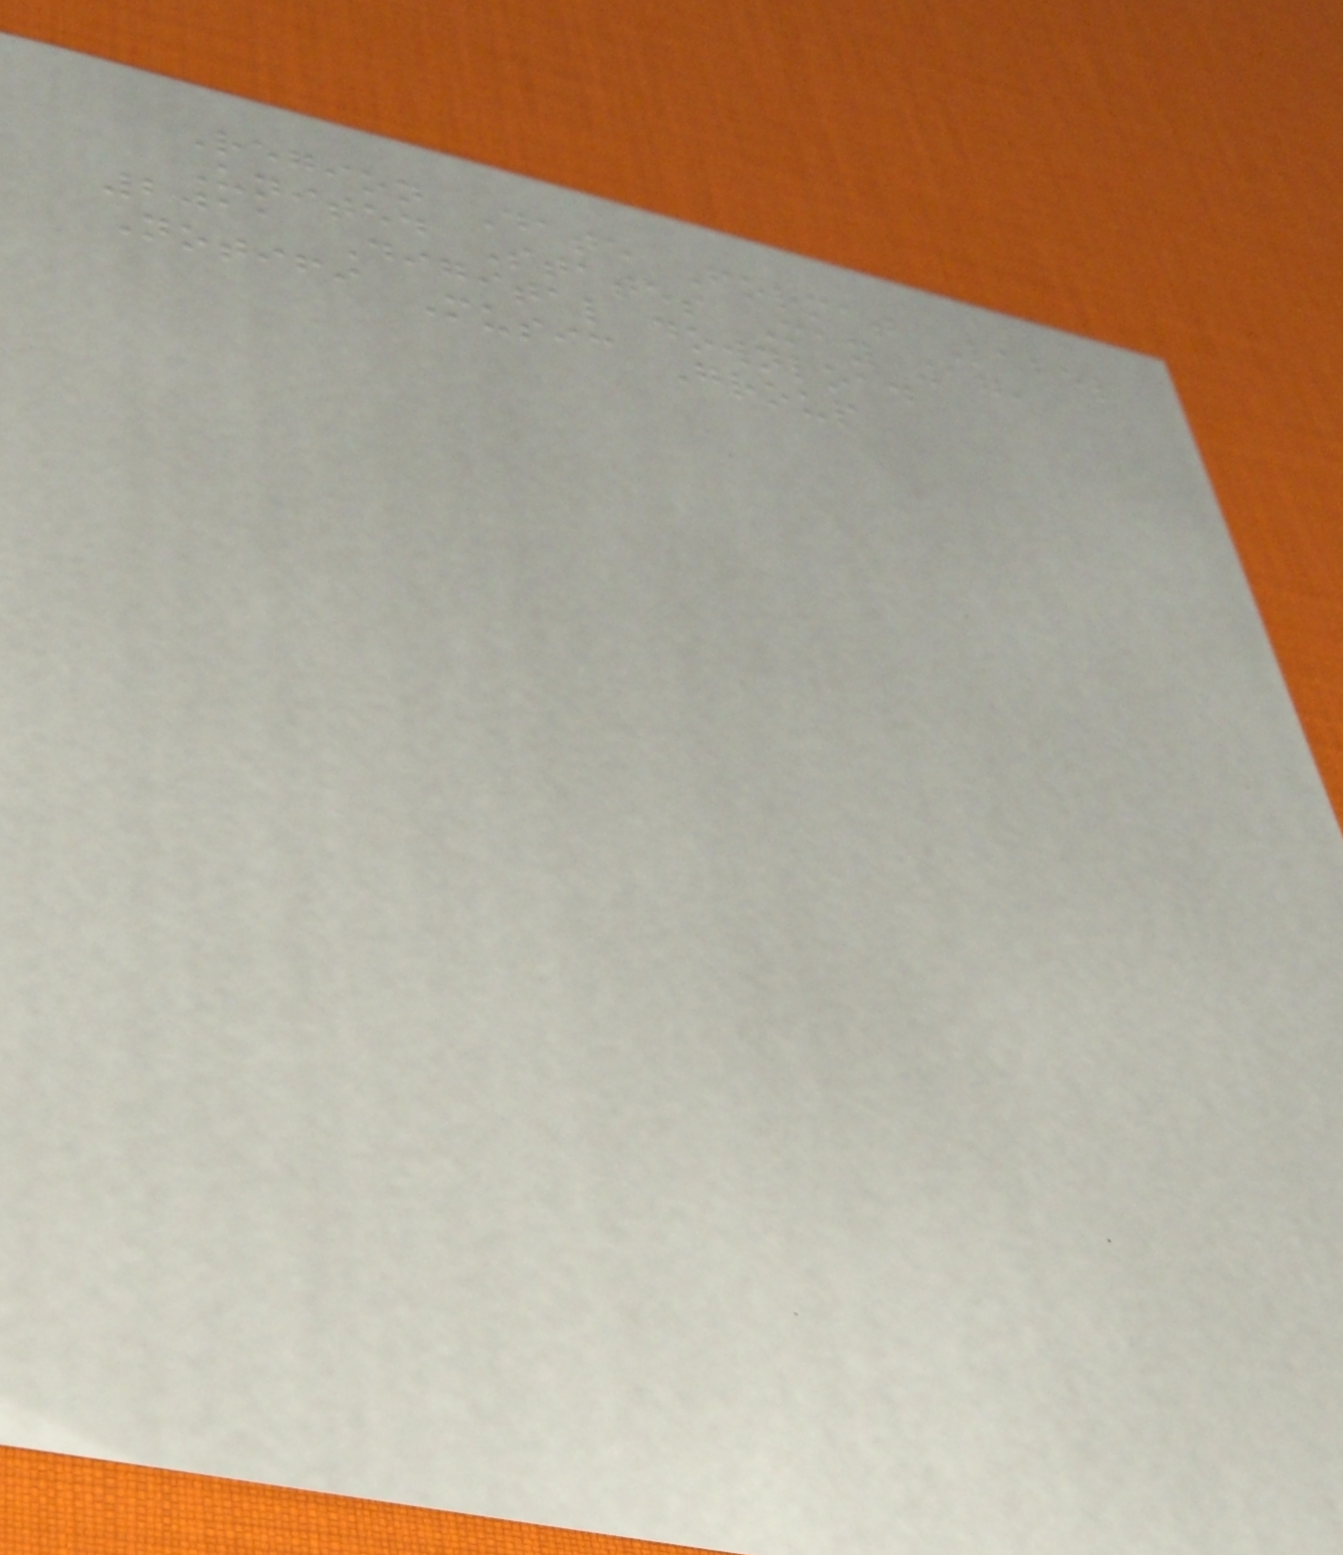Region Date Format Label
United States May 17,
2011 Digital download
Notifi Music Group
